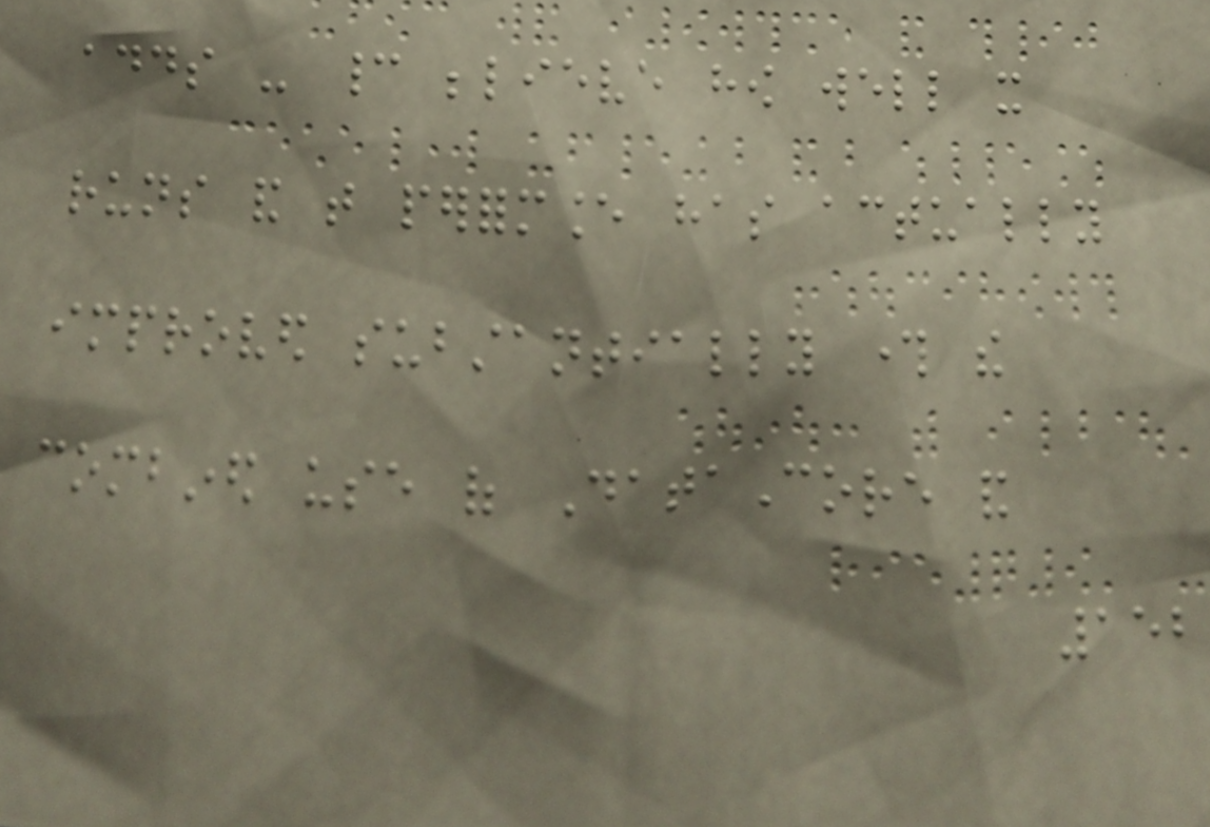adds - cannot believe how well it
runs and that performance has actually
improved substantially through the
combined use of DataCore and
152
